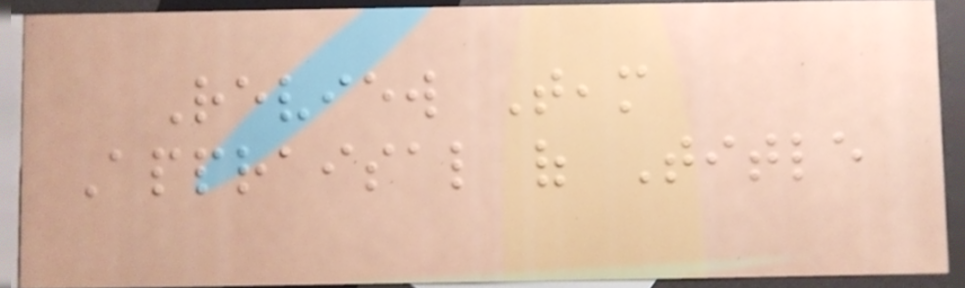Review Team
Appraisal of Title
